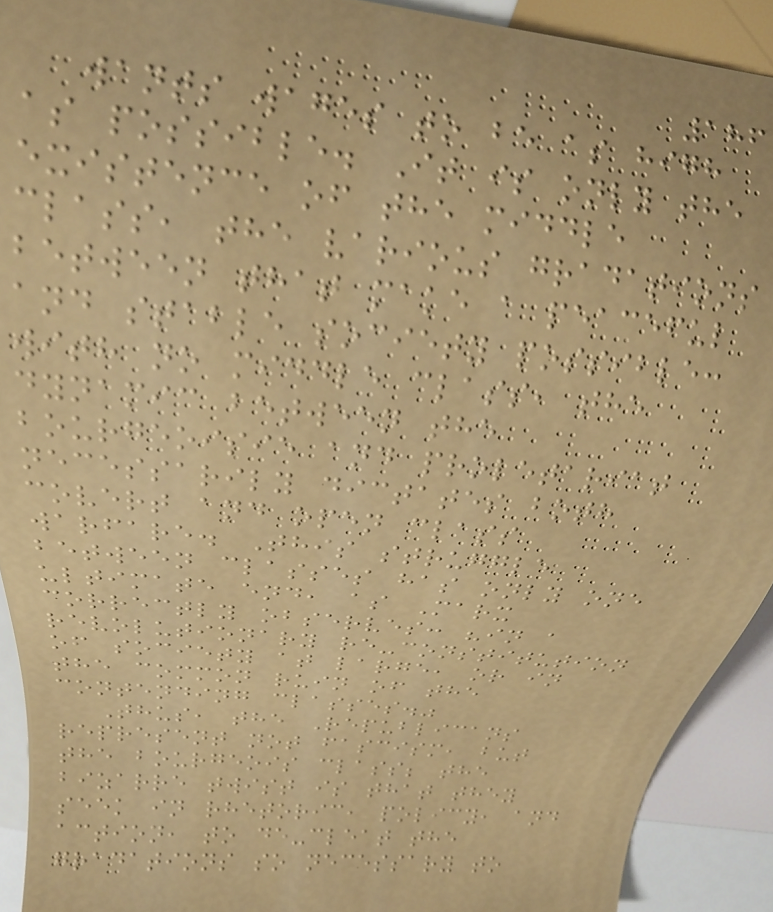186
wants wages to be as high
as possible. It is only the
existence of the middle
class, the various gradations
between that make a peaceful
and stable society possible:
with no middle class, the
dynamic between the
bourgeoisie and proletariat
necessarily dictates both
covert and open class
warfare. This struggle
between classes has only one
ultimate end, as Marx
correctly observes: "in a
revolutionary re-constitution
of society at large, or in
the common ruin of the
contending classes."
Thus, the Republicans
represent not fascism, but
the bourgeois class; the
bizarre twist is that they
seek in rhetoric, policy, and
action, to de-cleat the
gradations so necessary to
